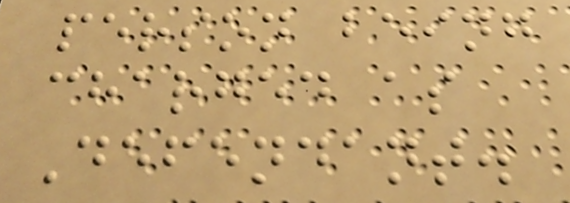person being
charged as
Defendant.
